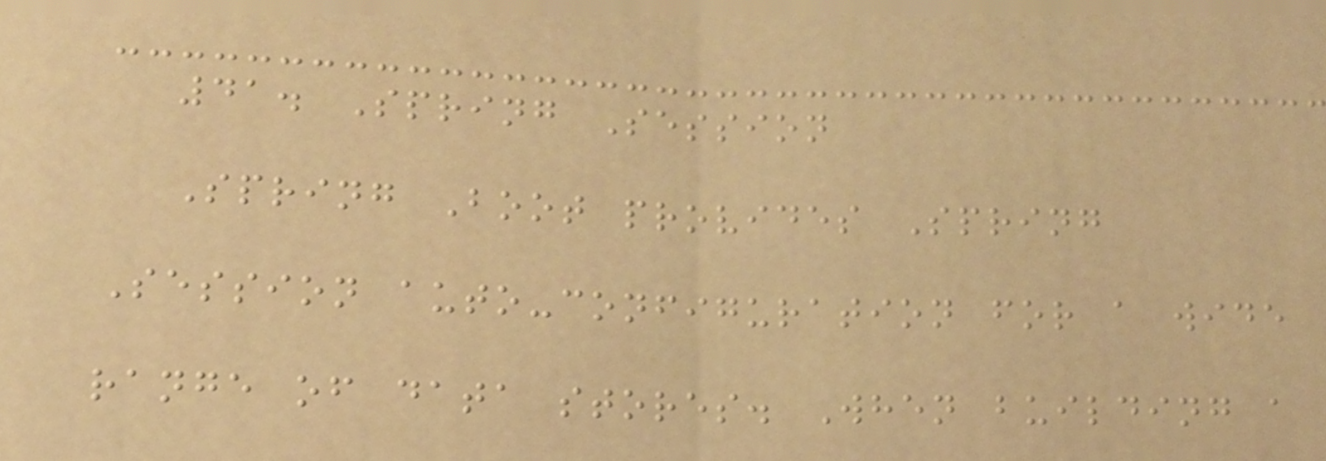41. Spring Session
Spring Boot provides Spring
Session auto-configuration for a wide
range of data stores. When building a
